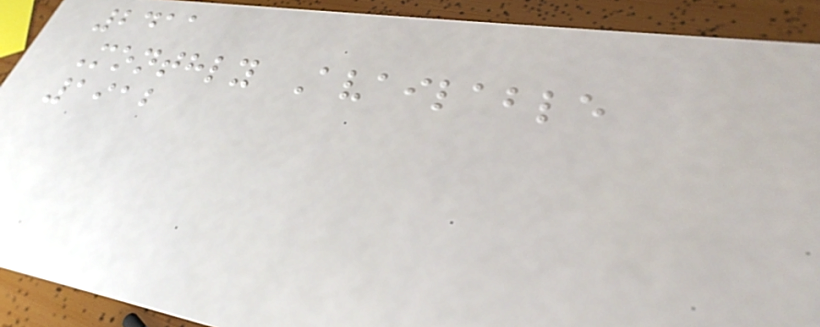2411
Monthly Available
1912
